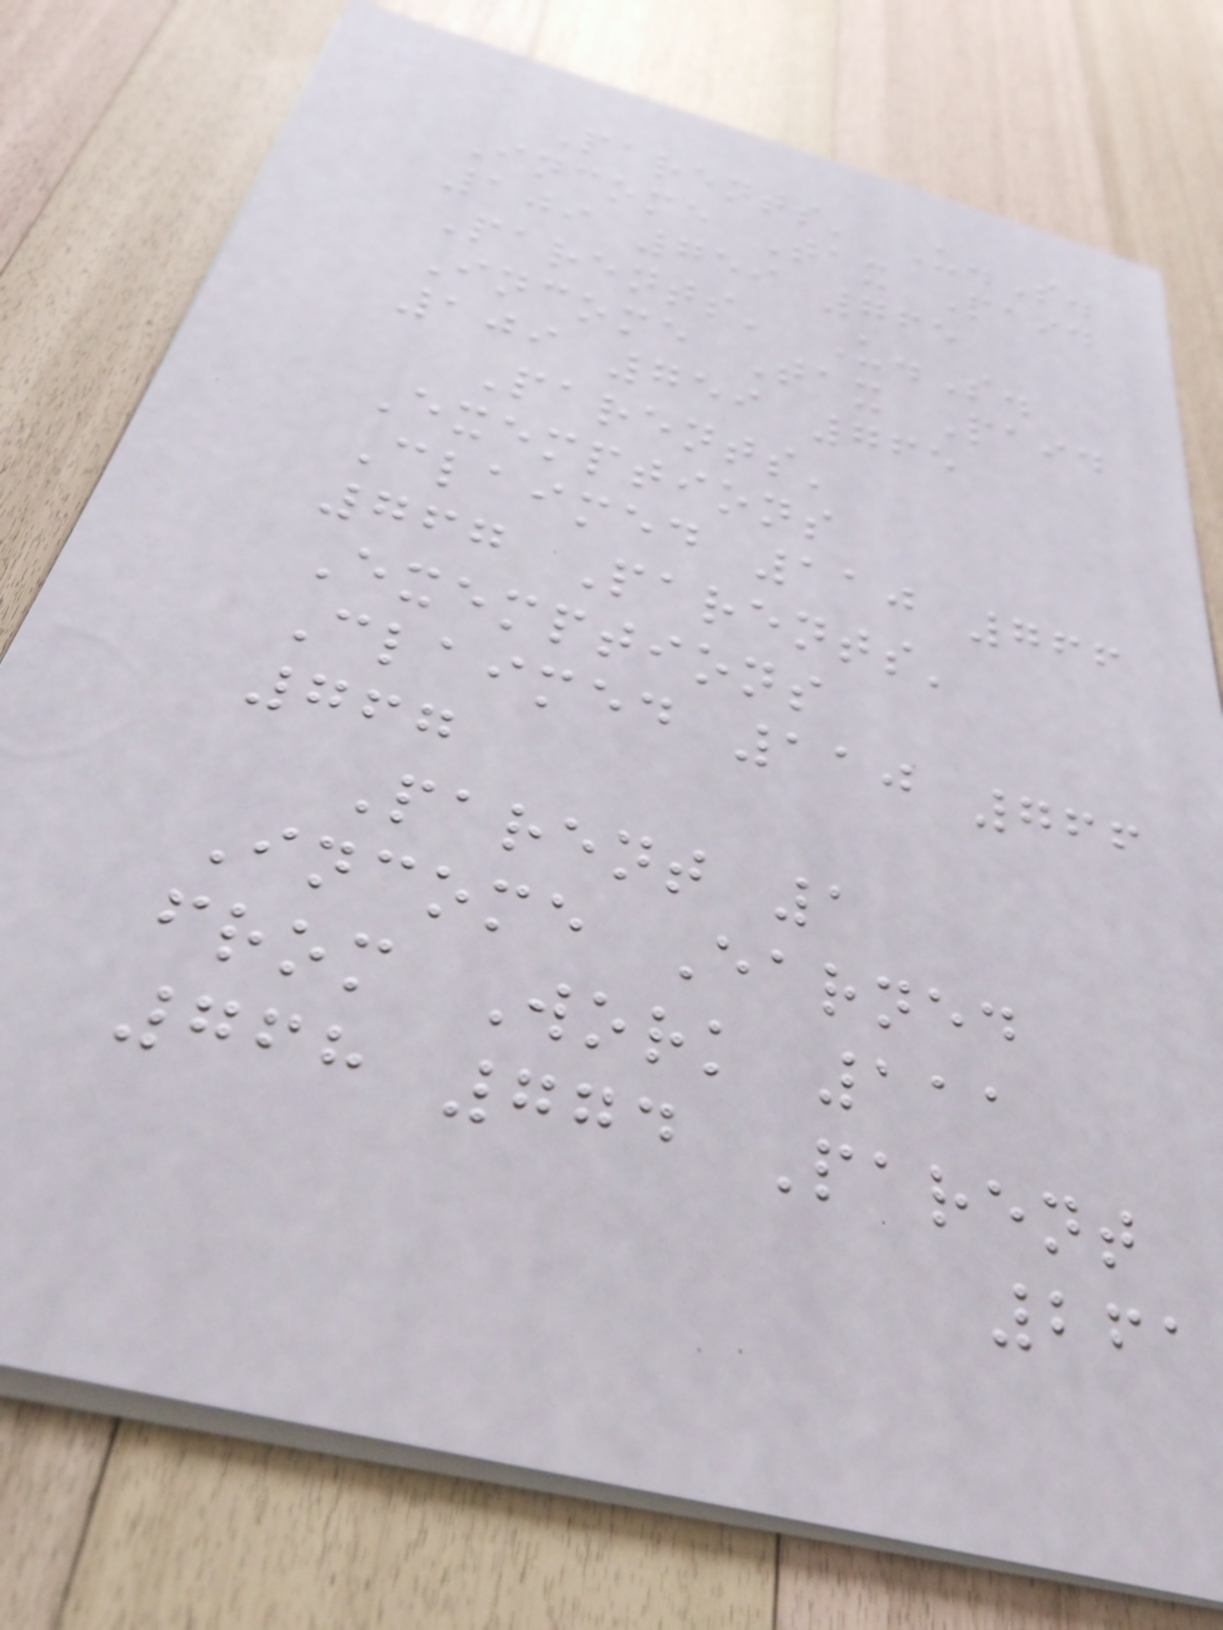Parents' U.S.
Income Tax Paid
109 759 765
Parents' U.S.
Income Tax Paid
109 759 765
Parents'
Exemptions
Claimed 110 766
767 Parents'
Exemptions
Claimed 110 766
767
Parent 1
Income Earned
from Work 111
768 774 Parent
261
